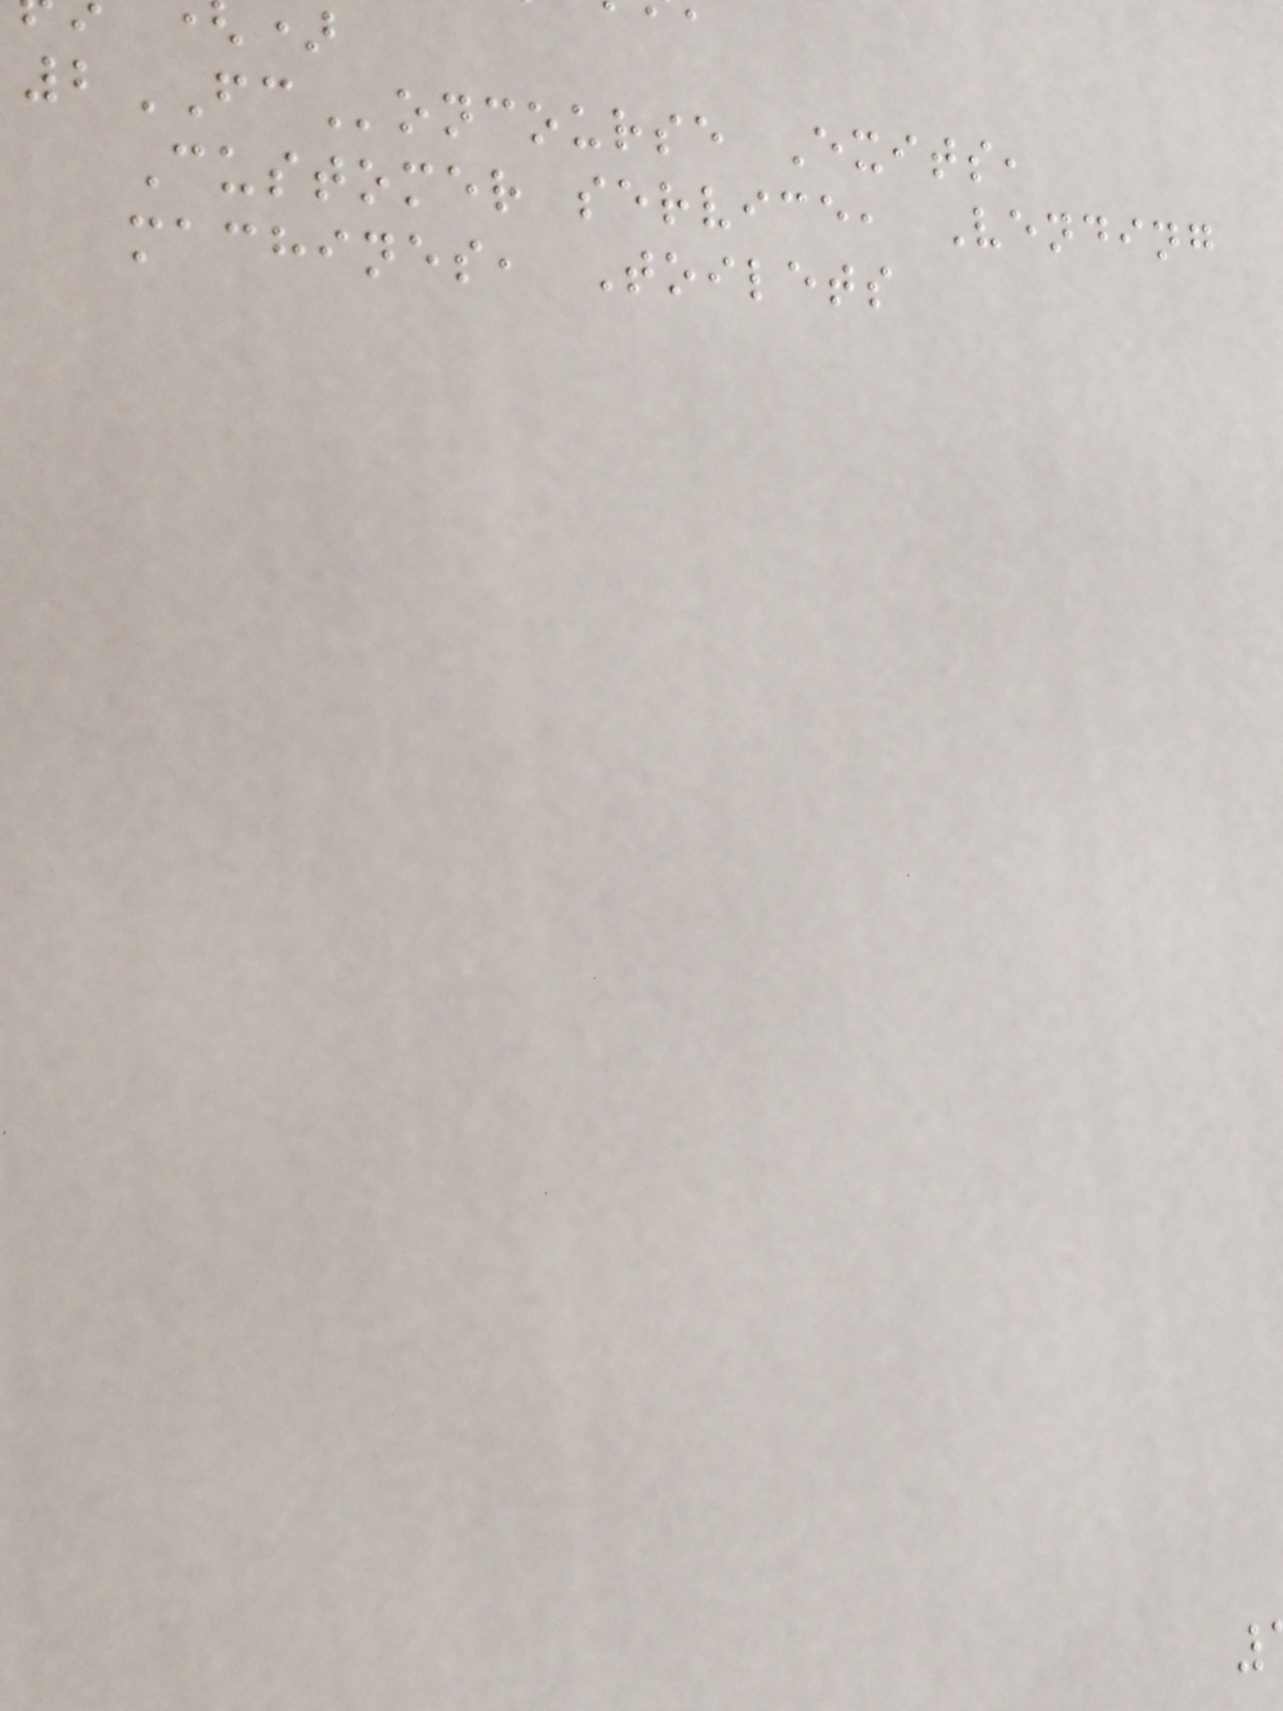2FConcourse Exits,
Customer service, Vending
machines, Toilets
